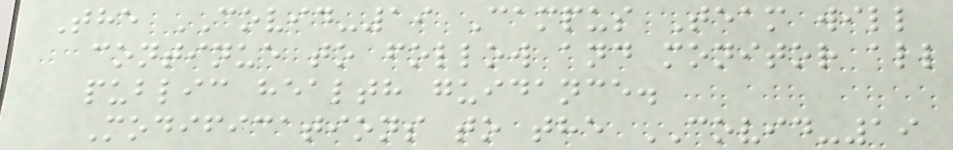The COVID-19 Campus Team will
continue to follow and monitor all
public health guidance.
Modifications to the COVID-19
